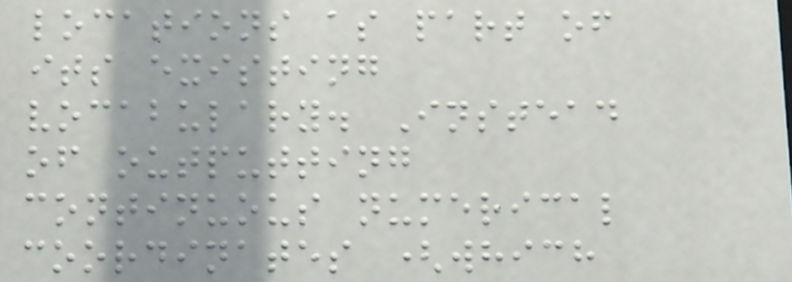locations as part of
its existing
vocabulary. Instead
of outputting
continuous numerical
coordinates (which
